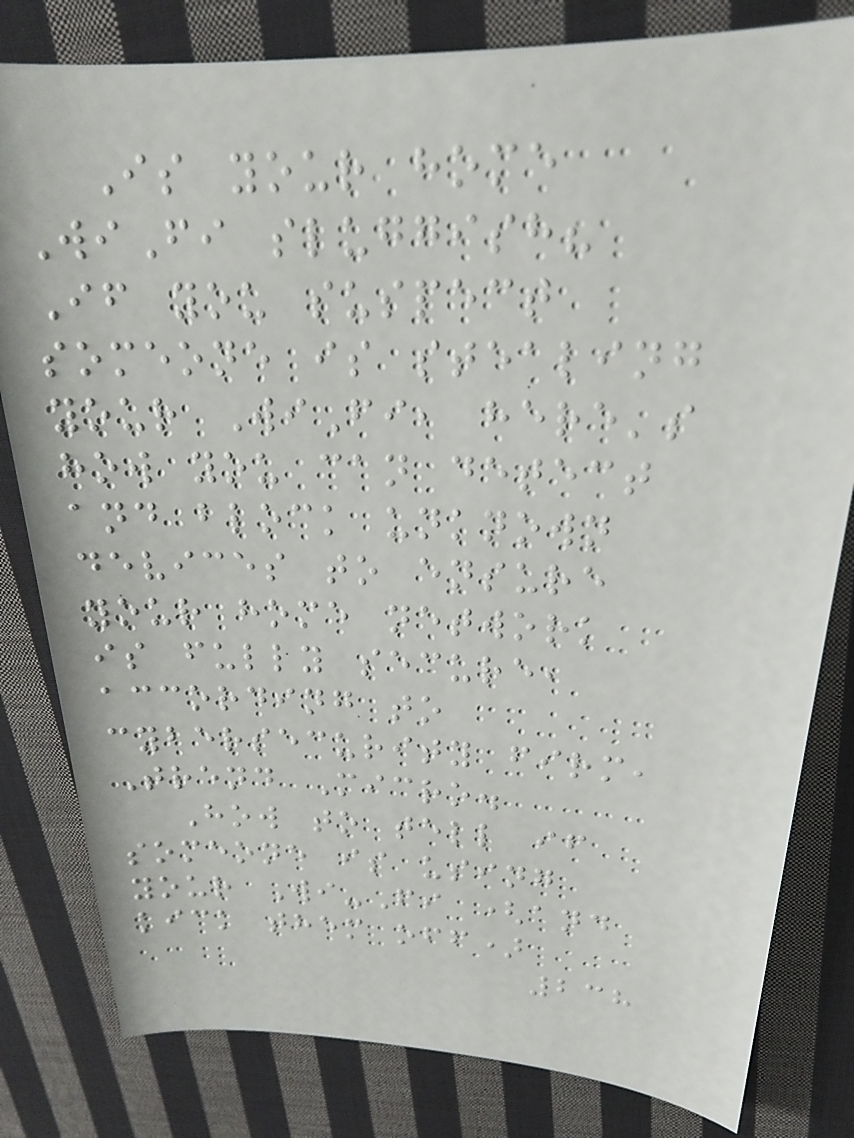Is your home
WiFi sluggish?
If you suspect
someone is stealing
your WiFi, here's
how you can detect
and block unknown
devices to ensure
your home network
is fully secure,
according to
cybersecurity firm,
Trend Micro.
How to tell if
someone is using
your Wi-Fi (and
kick them off)
238
